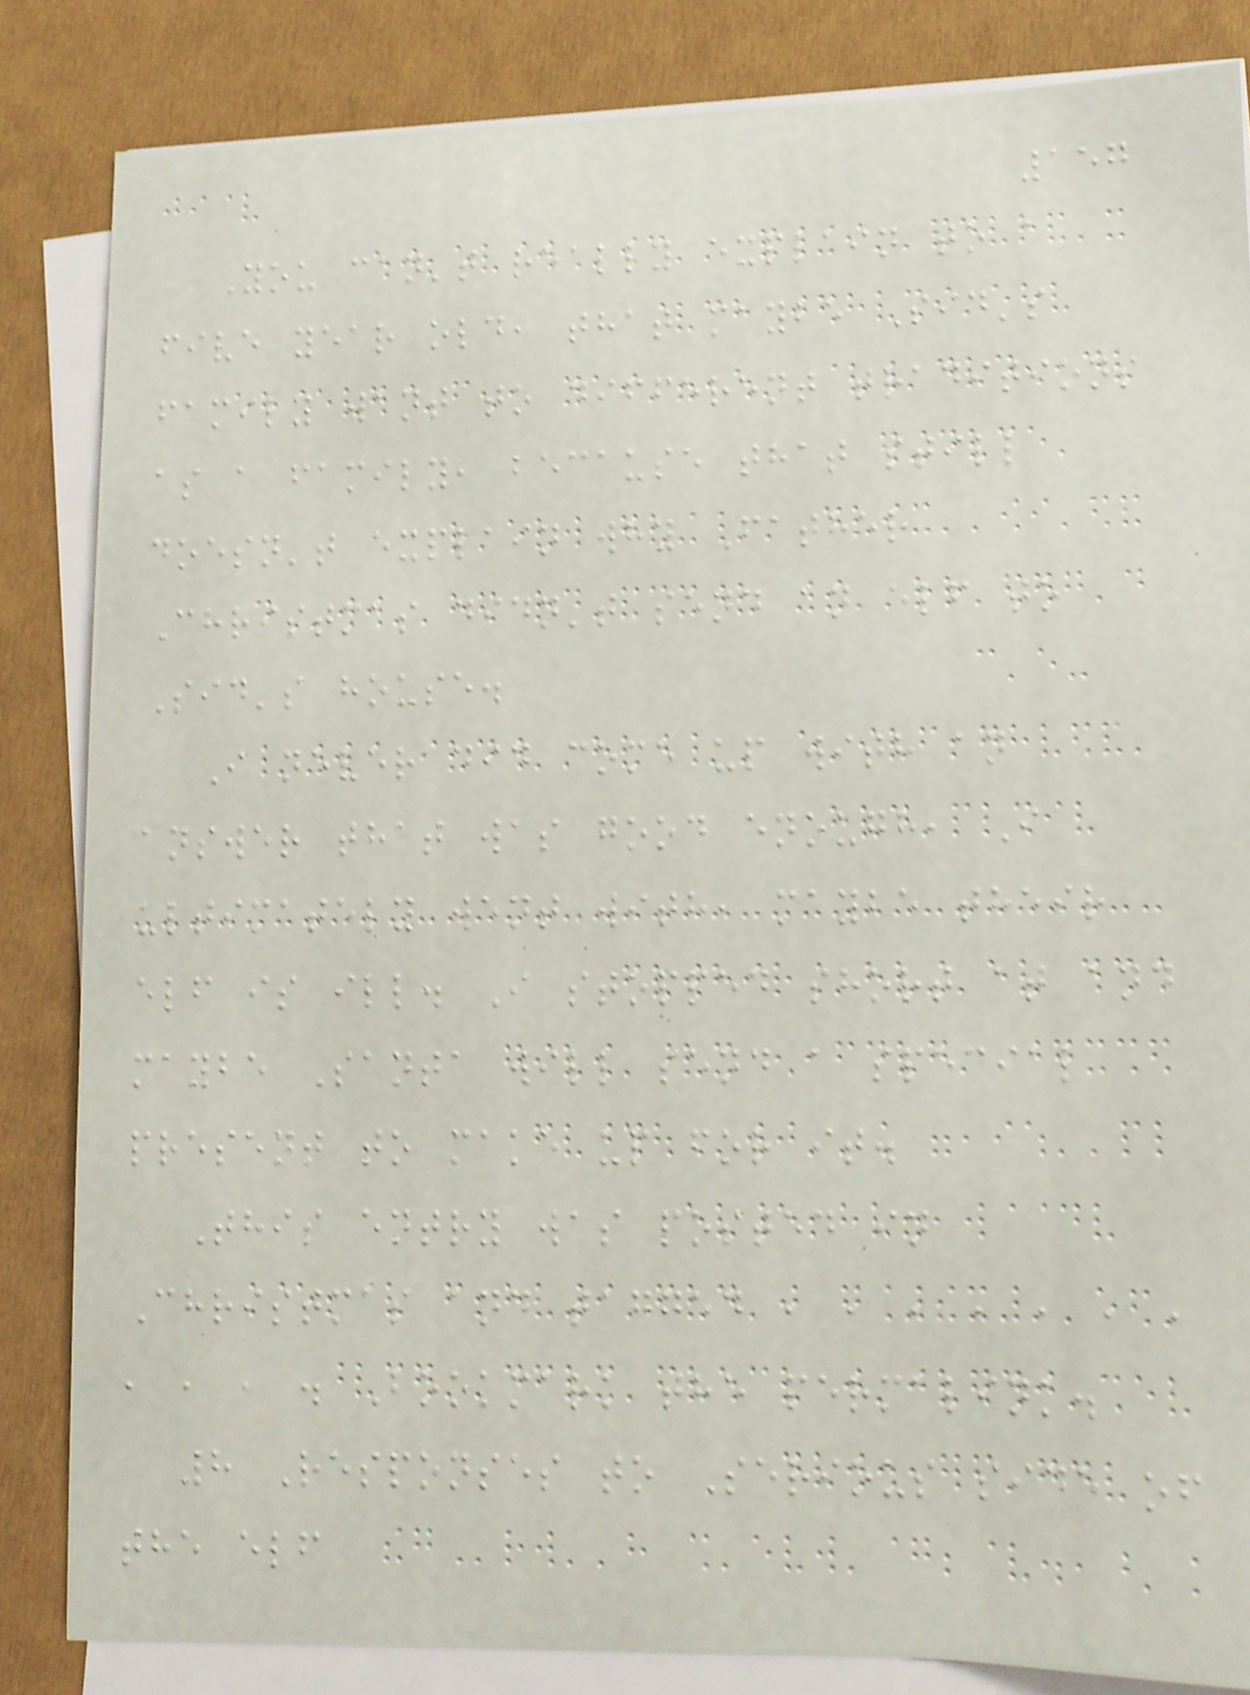157
You can't really explain to a
five year old, that maybe Sid's
family want to different traditions
as a family, because that still
doesn't explain why Father
Christmas didn't send an elf to
Sid's house.
I never did come up with an
answer that was good enough, I
ultimately went with, maybe their
elf is ill. I stopped short at and
maybe Santa will send a special
present to make up for it.
This entry was posted in
Christmas and tagged , , , , , , ,
, , , . Bookmark the permalink.
8 Responses to Serious side of
the elf
